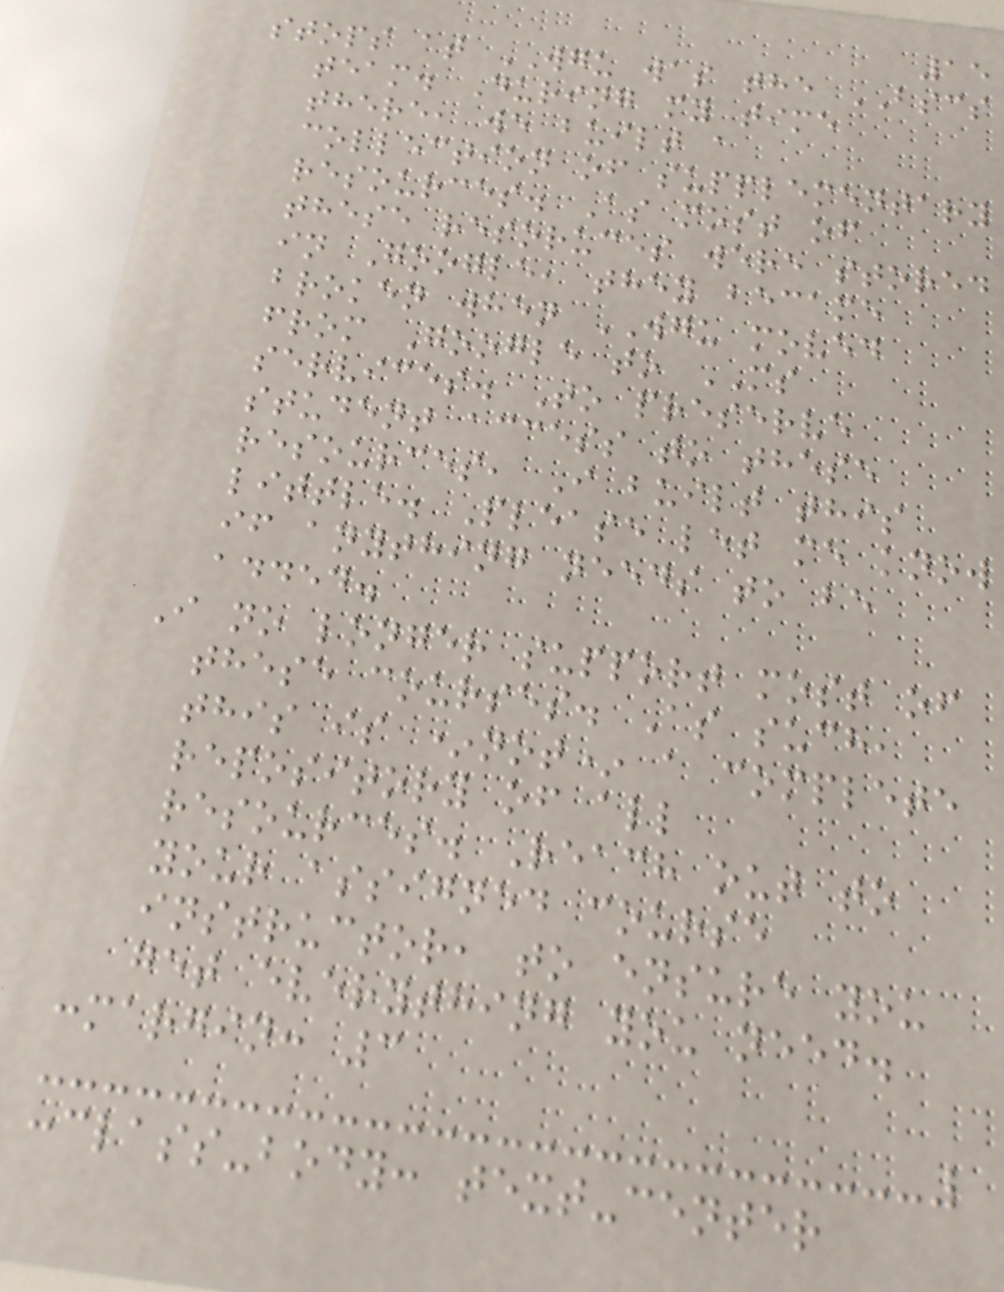15
stops at WGU was the BSCS
team. During my time
there, we built a
collection of supplementary
resources. As most of
these resoruces were stored
in Google, they became
broken when WGU moved
from Google to MS
services. To preserve
student access to these
resources, I built this
little. Please let me know
if anything needs to be
added.
I no longer support most of
these courses. As such,
this is *not* a complete
repository of all
resources. Reach out to
your assigned course
instructor, to ensure you
get everything you need.
:margin: 3
:class-body: text-center
